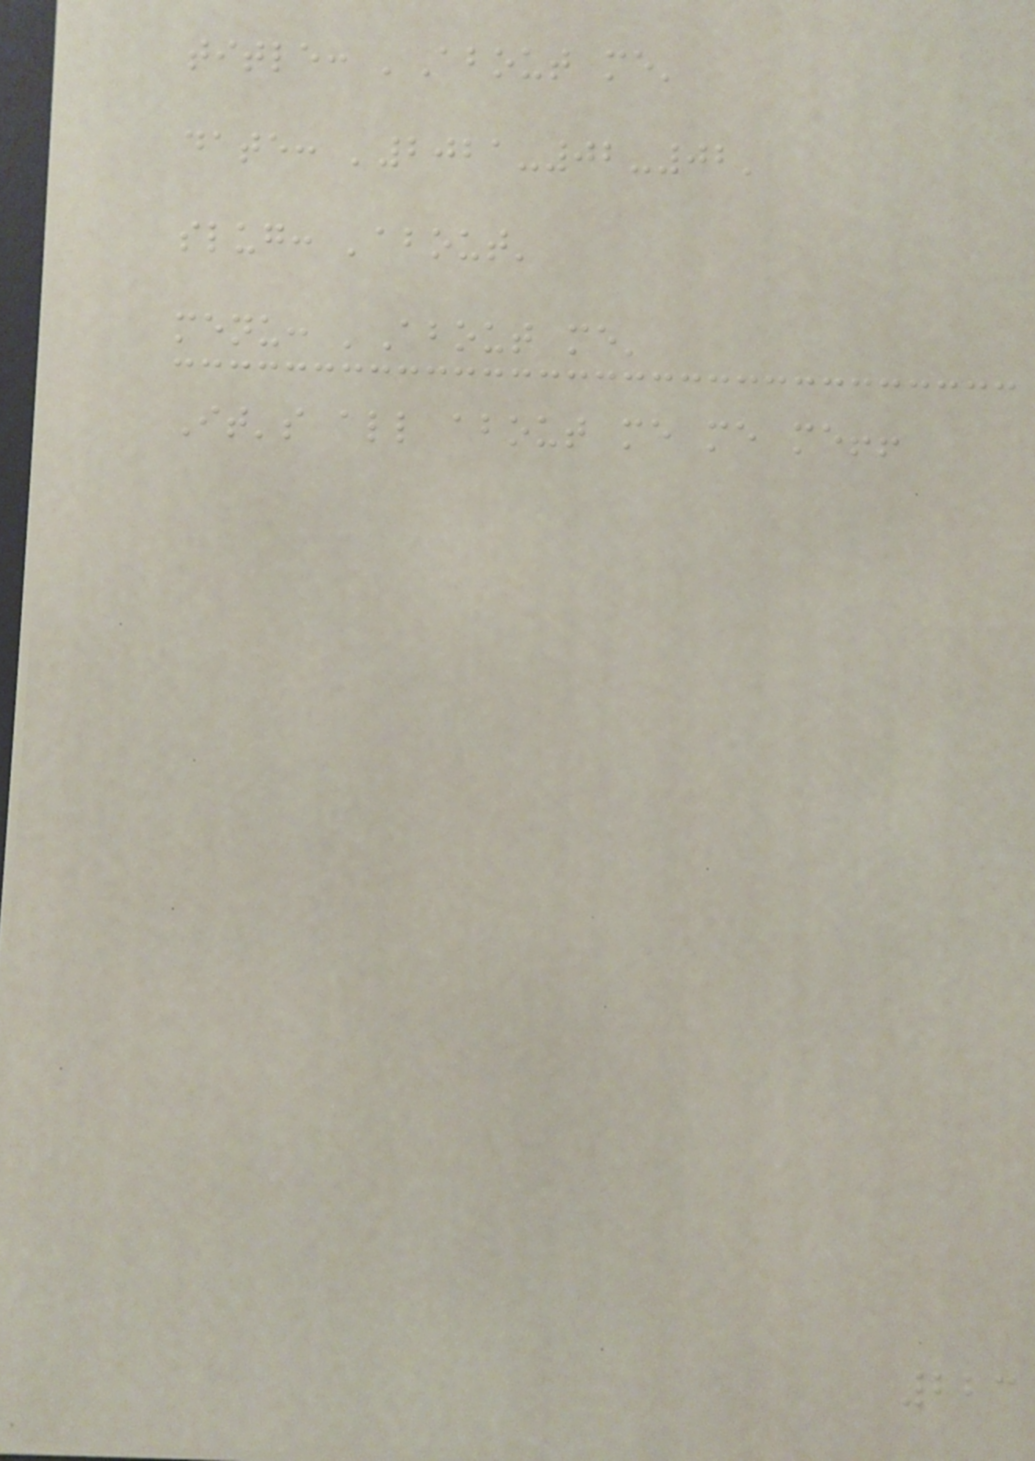title: 'About me'
date: '2021-02-02'
slug: 'about'
menu: 'About me'
It's all about me me me!!
223
